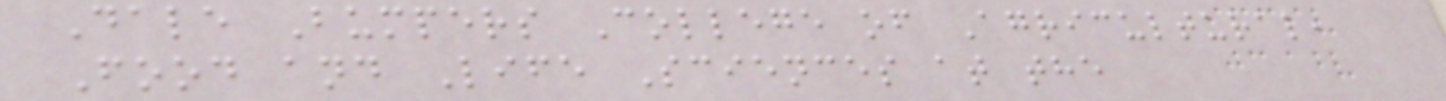Dale Bumpers College of Agricultural,
Food and Life Sciences at the
